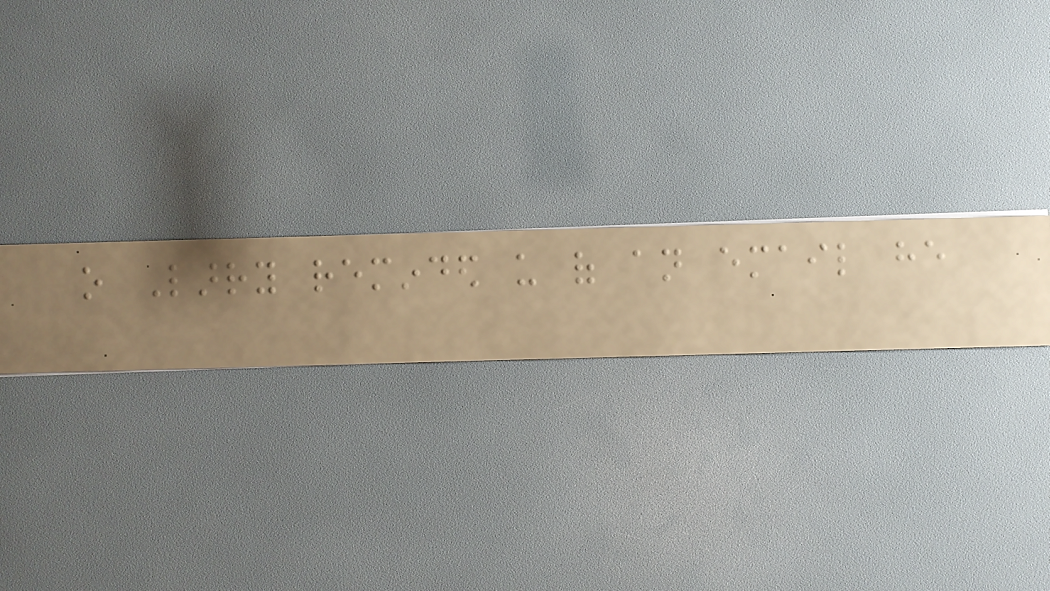o Larry reminded us of an email he
